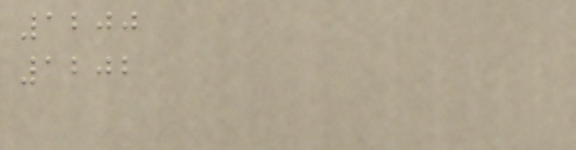1200
1202
